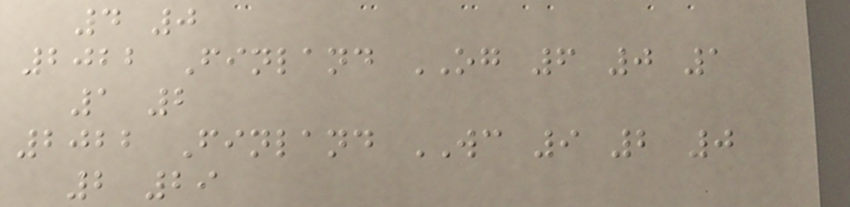4 0
2022 Finland OG 6 0 1
1 2
2022 Finland WC 9 2 0
2 29
